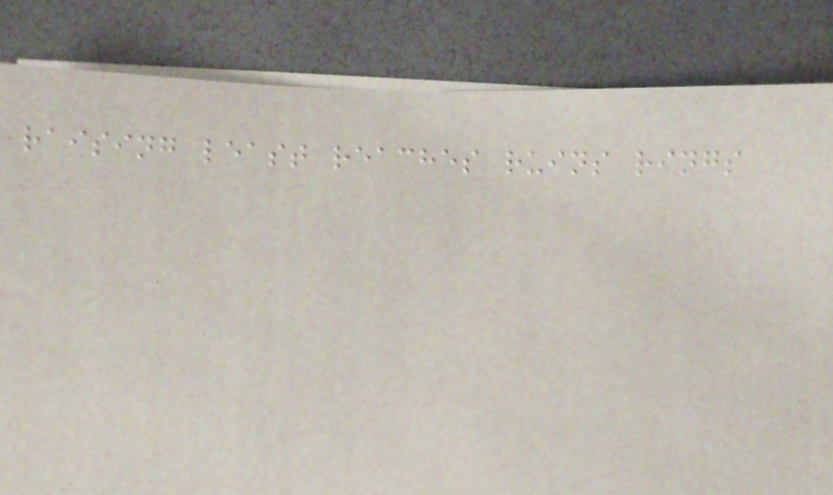raising least reaches ruins rings
